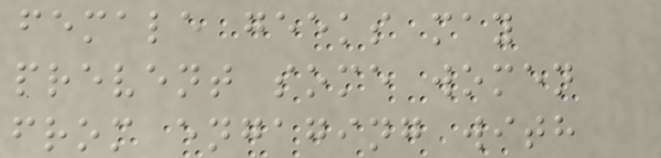female geeks may
prevent some women
from engaging with
